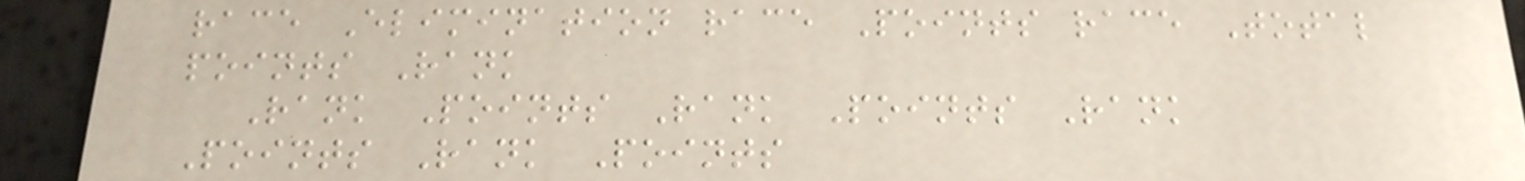race Elimination race Points race Total
points Rank
Rank Points Rank Points Rank
Points Rank Points
